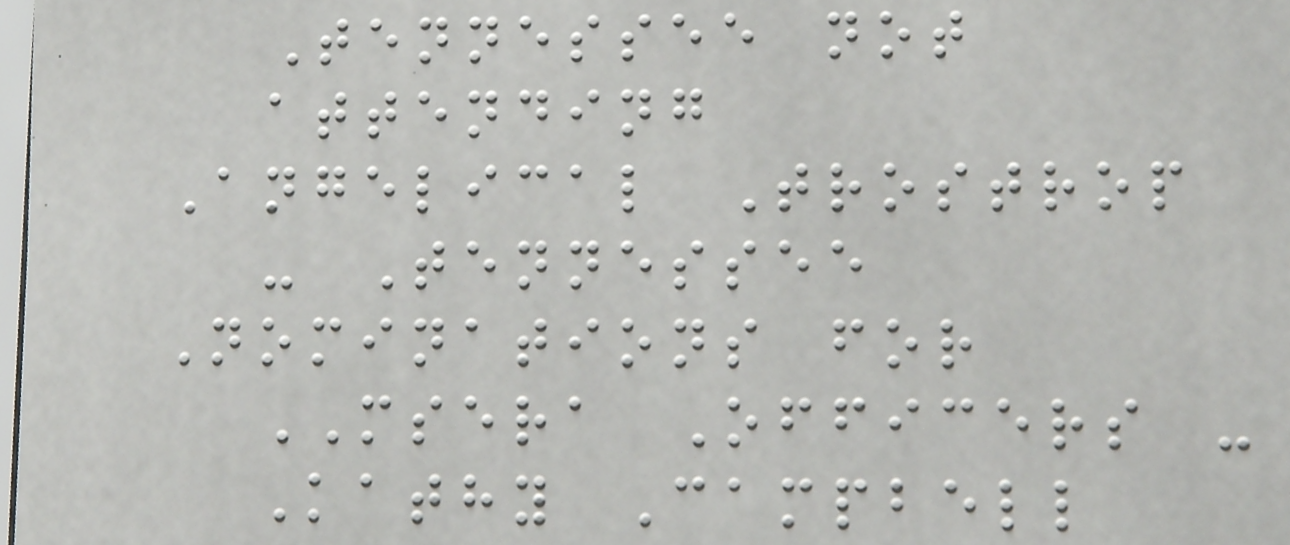Tennessee not
attending
Angelical Trostrop
- Tennessee
Nominations for
MSERA Officers -
Kathy Campbell
